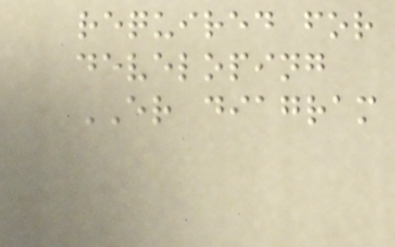required for
developing
ER diagram
